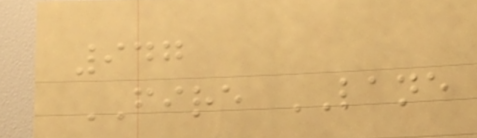947
FIRE LANE
